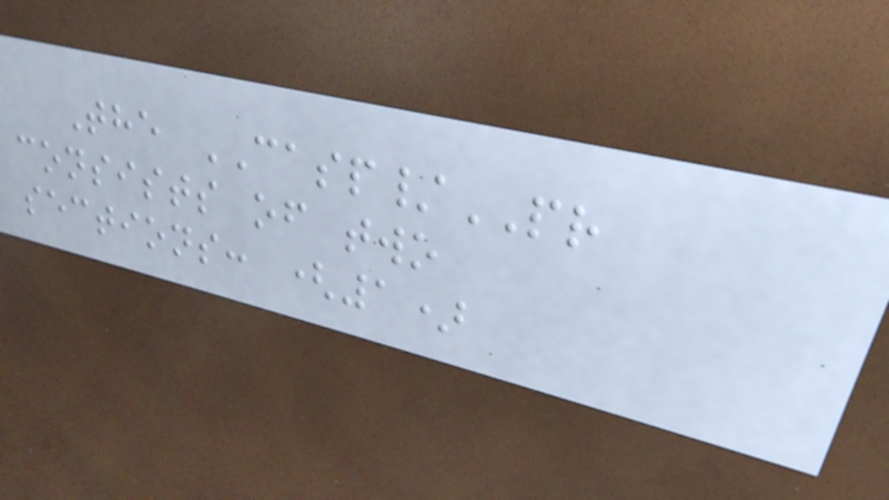The CASP/PR
consists of two
sections: (1)
